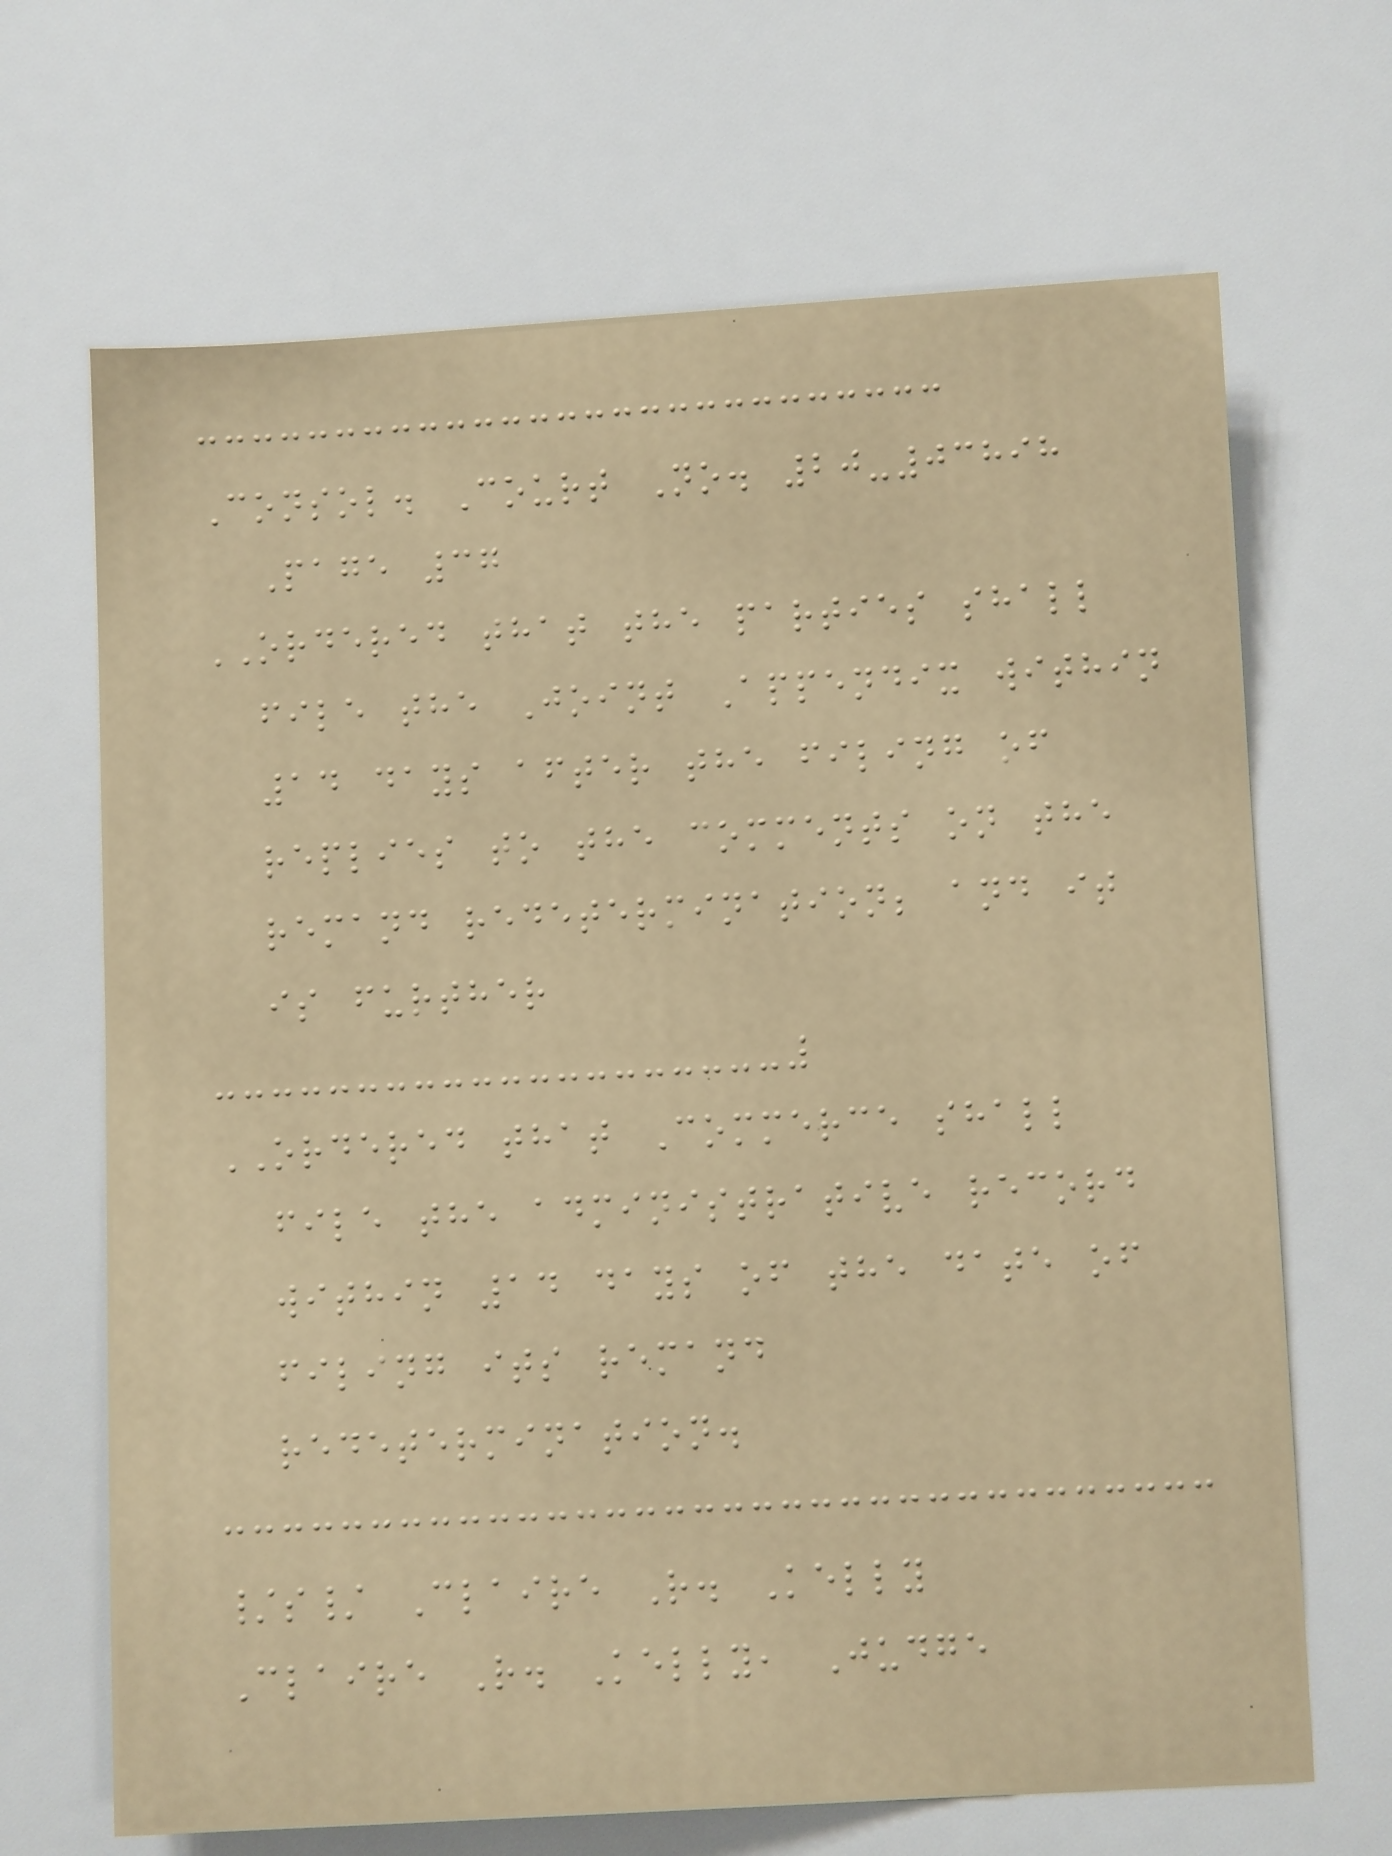Consol. Court No. 20-03898
Page 37
ORDERED that the parties shall
file the Joint Appendix within
14 days after the filing of
replies to the comments on the
remand redetermination; and it
is further
ORDERED that Commerce shall
file the administrative record
within 14 days of the date of
filing its remand
redetermination.
/s/ Claire R. Kelly
Claire R. Kelly, Judge
